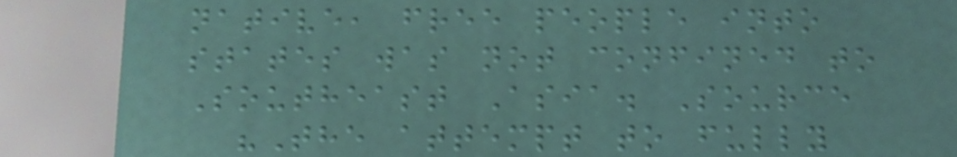native, free people into
states was not confined to
Southeast Asia. Source
"The attempt to fully
